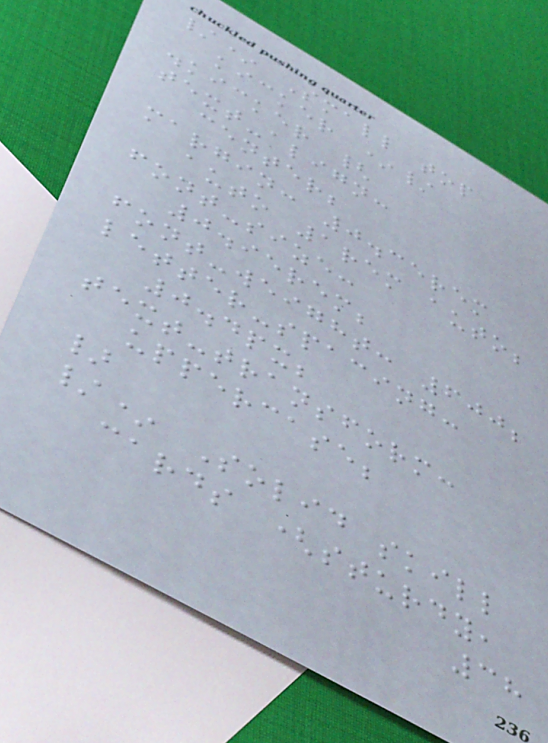/* Small top
kicker */
.kicker {
text-align:
center;
margin: 0.35rem
auto 1rem auto;
font-size:
0.95rem;
font-weight: 600;
letter-spacing:
0.4px;
text-transform:
uppercase;
}
/* Solid skill
cards (sturdy,
38
